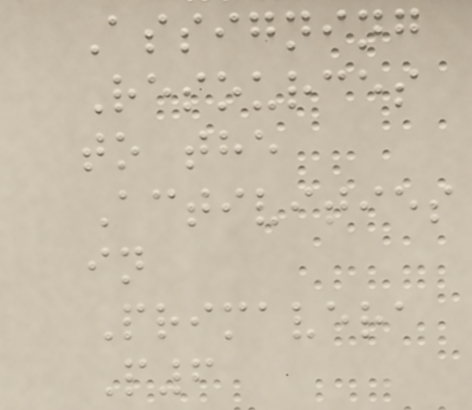Assigning
Resources
to the
Activities
in
Primavera
P6
